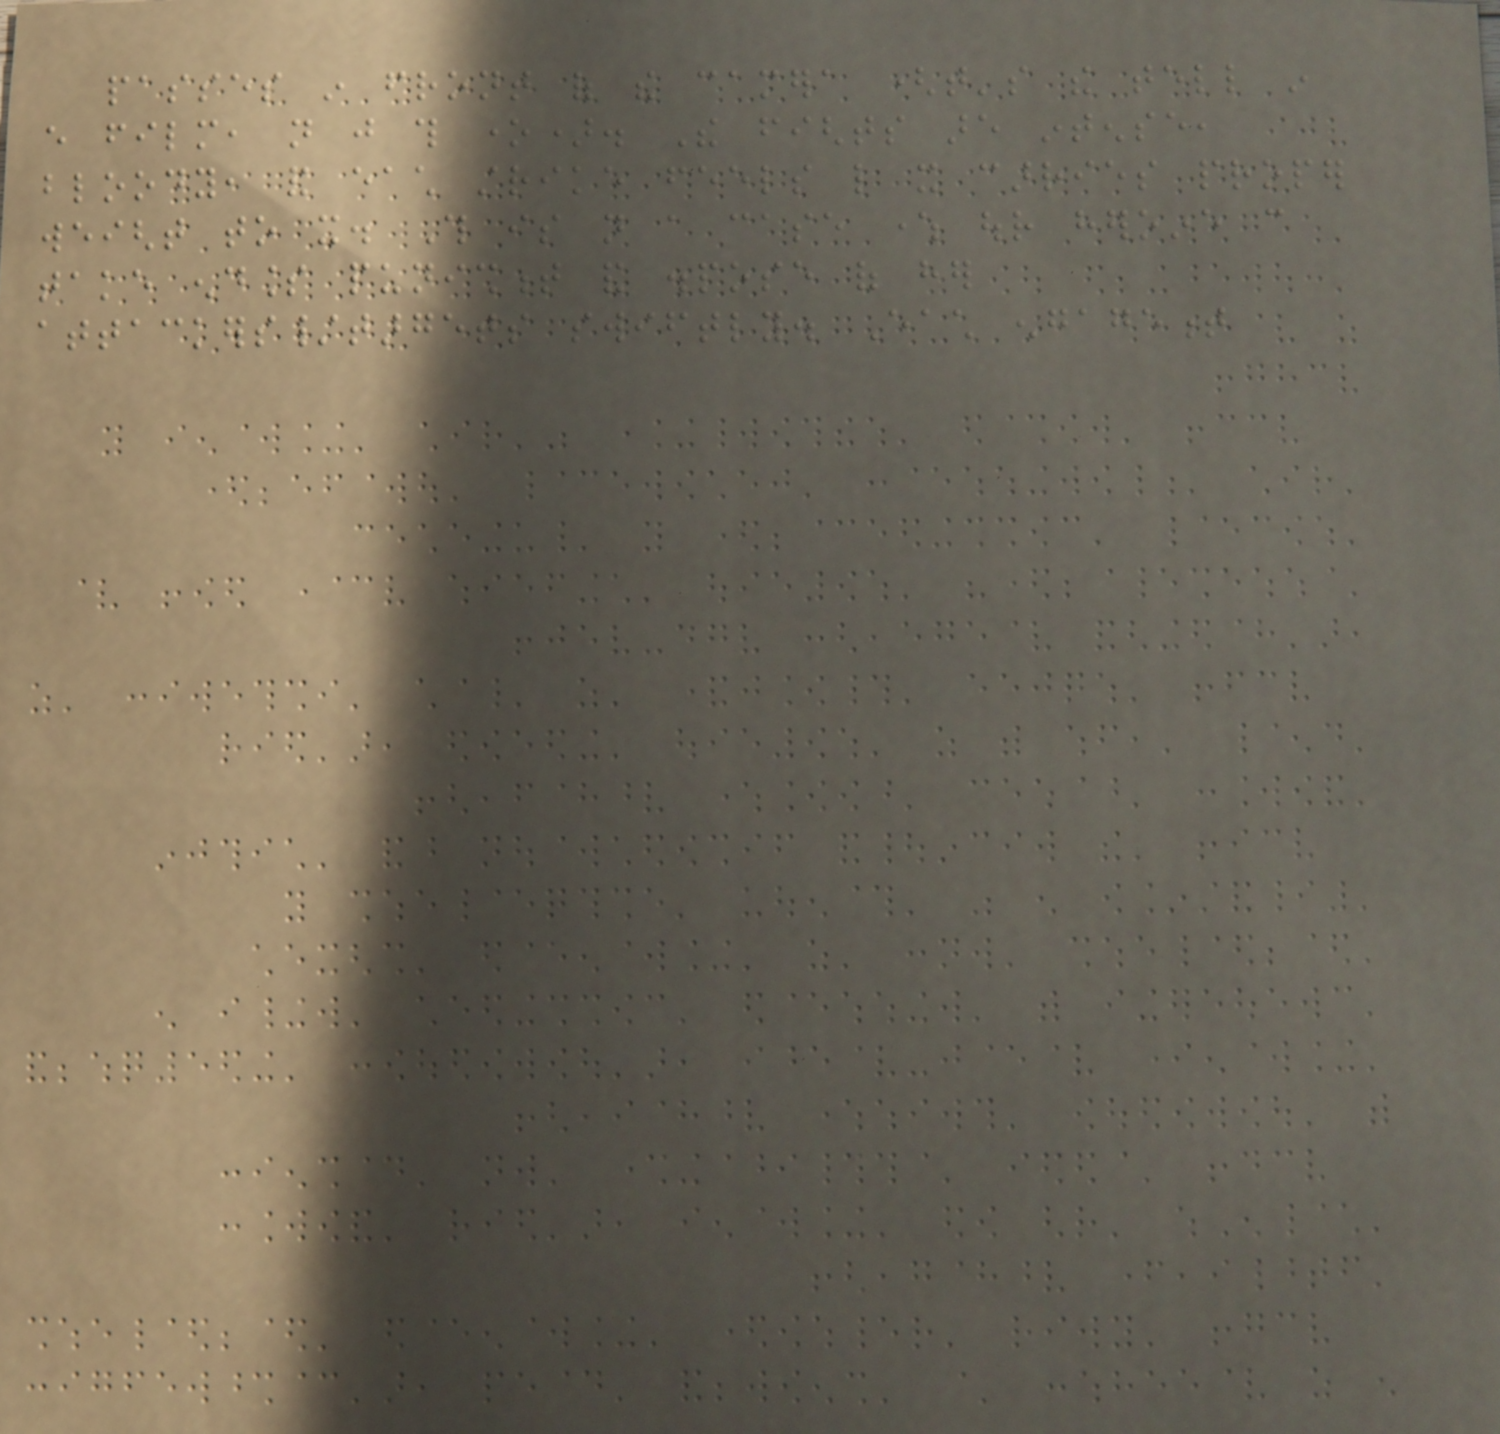passes in front of the camera (that's the tell in
every film, not just this one). The fights are intense,
bloody, and each strike feels like it carries proper
weight to it. This is not a case where our heroine can
take endless punishment and dispose of her
attackers/targets swiftly. Each engagement
